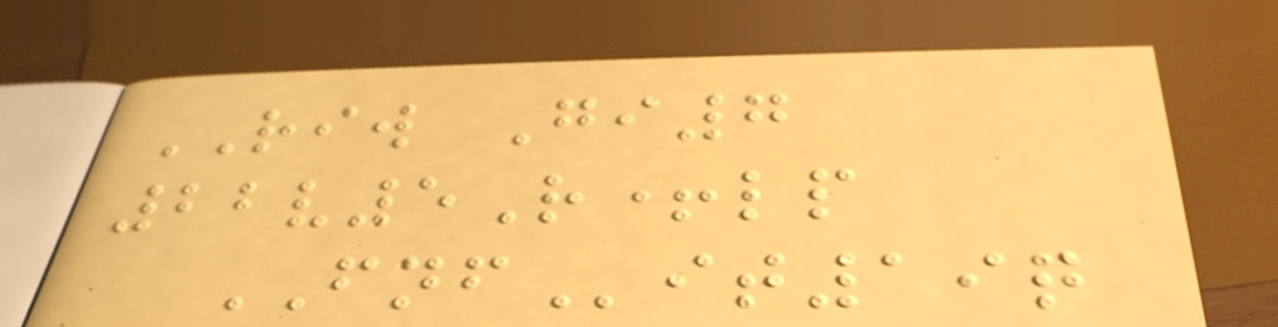RIW Gi7
22v5R+lp
FNFit19q
